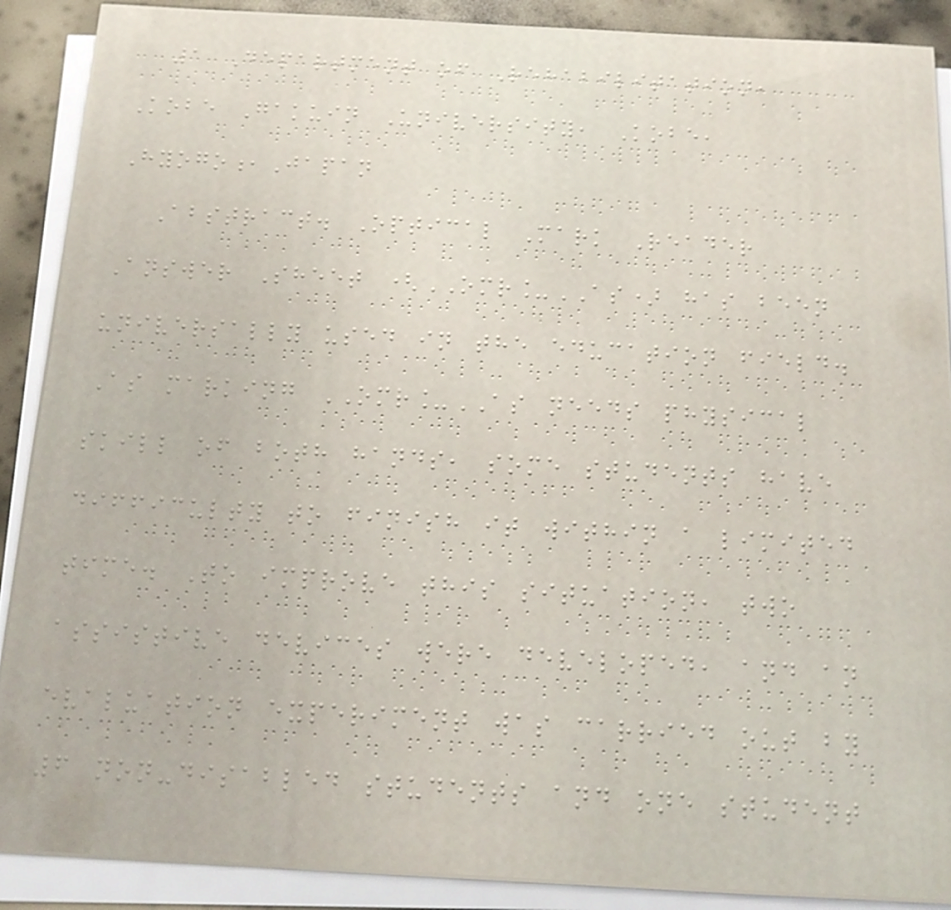1 Department of Rehabilitation,
Kobe Gakuin University, Kobe,
Hyogo,Japan
Abstract. Optical Mark Reader
Answer Sheet (OMR_AS) has been
universally used in the education field.
As marking OMR_AS needs physical
skill of both hands, some students have
difficulty to finish it within a limited
time. To improve this situation, two
assistive devices were developed, and an
evaluation experiment was carried out by
6 non-disabled students and one student
